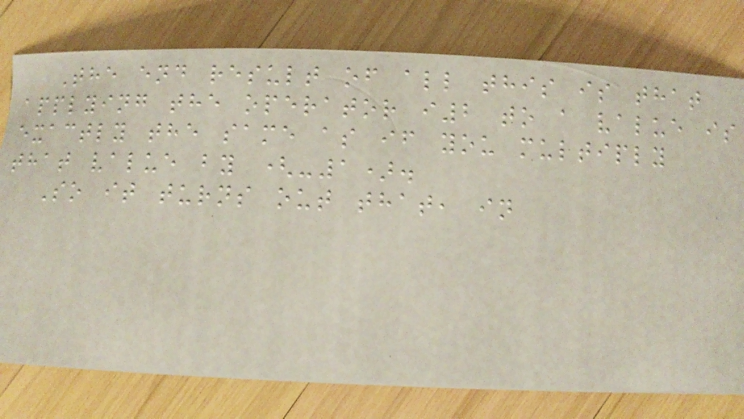The end result of all this is that
applying the operator i2 to a value is
exactly the same as if you multiply
that value by (-1).
So it turns out that, in
